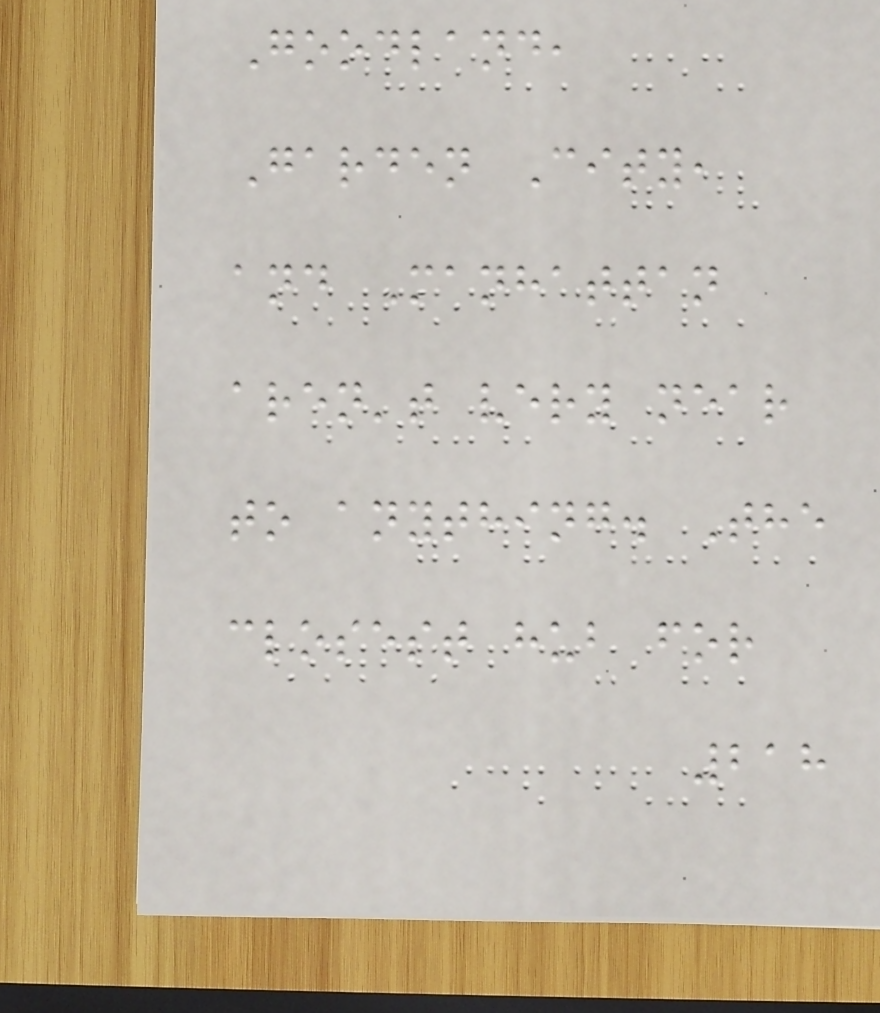Goodland,
Garden City,
and Manhattan
aren't very near
to anything. The
closest hub for
218
